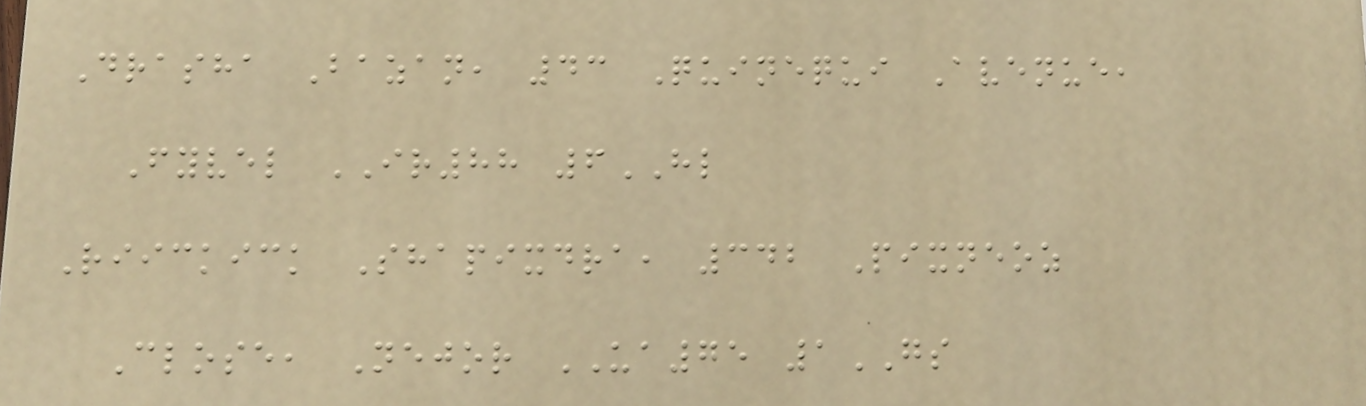Drasha Bazan, 43 Quinequi Avenue,
Fyvel IR88 6HL
Riickick Shapixdra, 342 Pixneoz
Close, Nejor UA75 1GS
